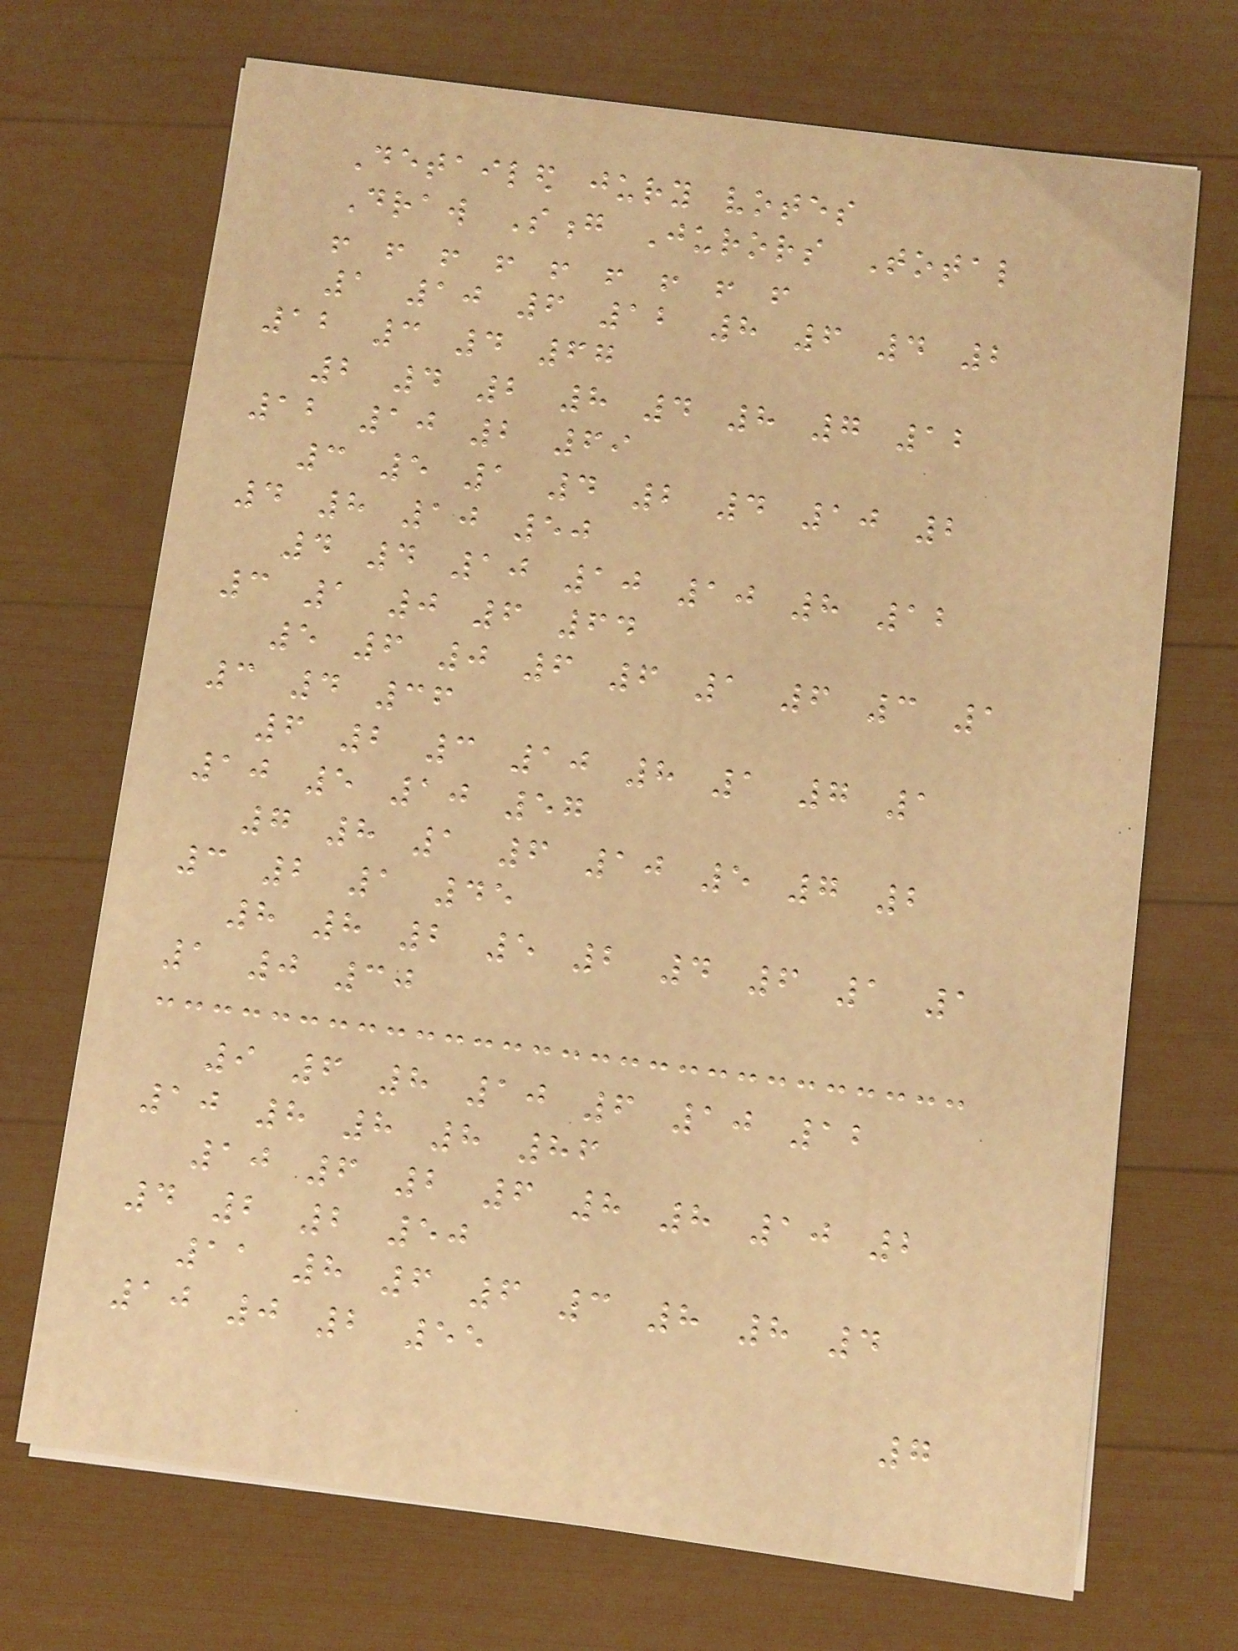Detailed jury votes
Draw Song Jurors Total
! ! ! ! ! ! ! ! !
1 10 6 12 8 6 4 2
12 3 4 67
2 4 2 8 4 8 7 12
12 10 2 69
3 5 1 4 2 4 10 2
4 8 10 50
4 4 10 10 10 8 12
3 1 0 6 64
5 6 0 6 6 1 6 3 1
3 4 36
6 2 3 10 8 1 7 1
10 5 10 57
7 8 1 6 10 5 7 2
3 2 1 45
8 8 2 5 2 4 6 1 1
1 0 30
9 6 8 10 6 10 12
10 8 8 8 86
10 6 2 6 8 8 10 2
4 2 2 50
11 8 6 6 3 8 8 4
10 0 2 55
7
